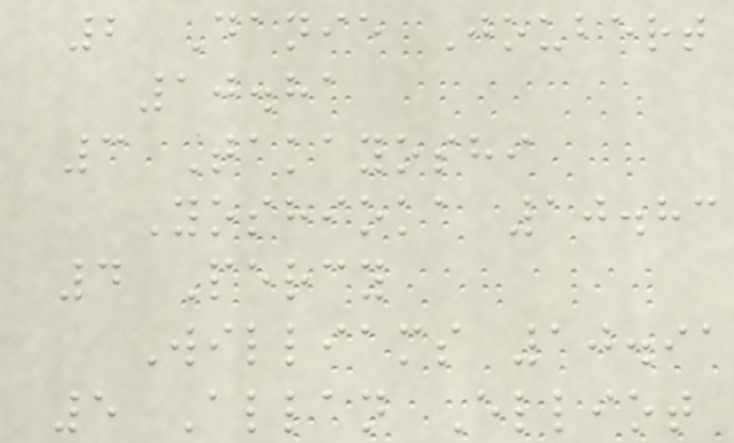2 Danie Joubert
10.81
3 Takayoshi
Yoshioka 10.83
4 Percy
Williams 10.91
5 Allan Elliot
